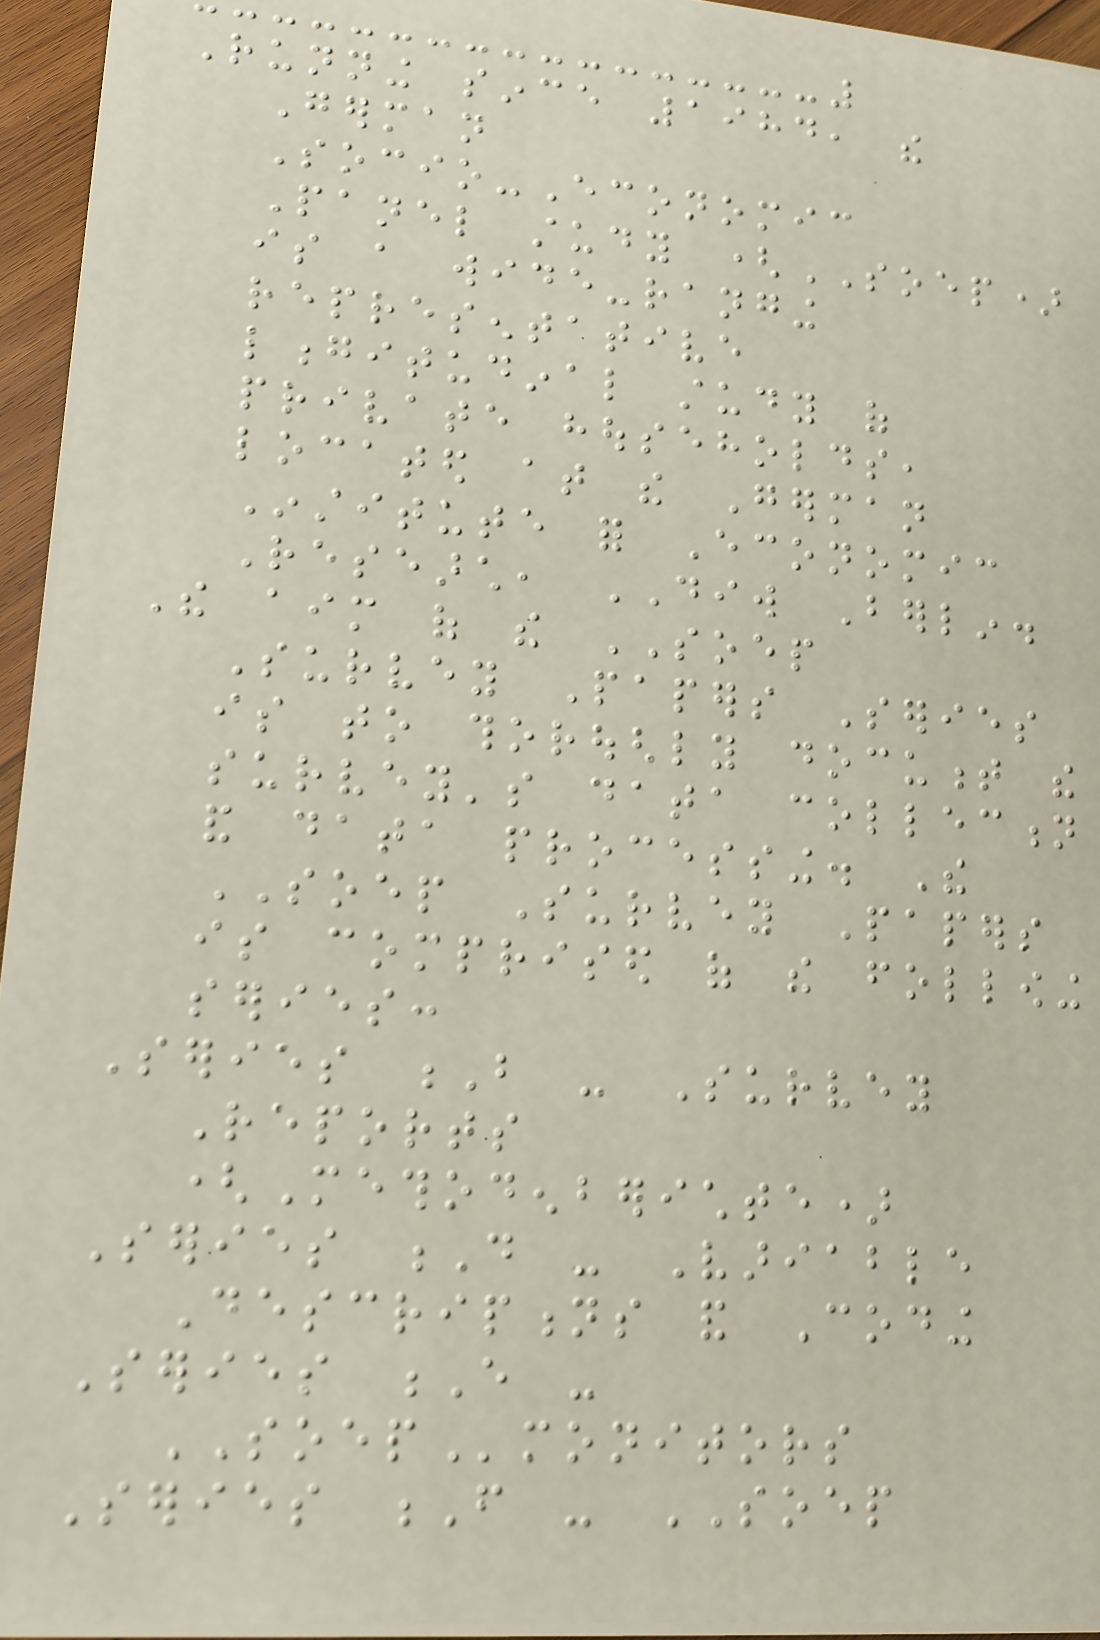Running since 1984, the
German
Socio-Economic
Panel study (SOEP)
is a wide-ranging
representative
longitudinal study of
private households,
located at the German
Institute for Economic
Research, DIW Berlin.
The aim of the SOEP
Survey Papers Series
is to thoroughly document the
survey's data collection
and data processing. The
SOEP Survey Papers
is comprised of the following
series:
Series B - Survey
Reports
(Methodenberichte)
Series D - Variable
Descriptions and Coding
Series E -
SOEPmonitors
Series F - SOEP
